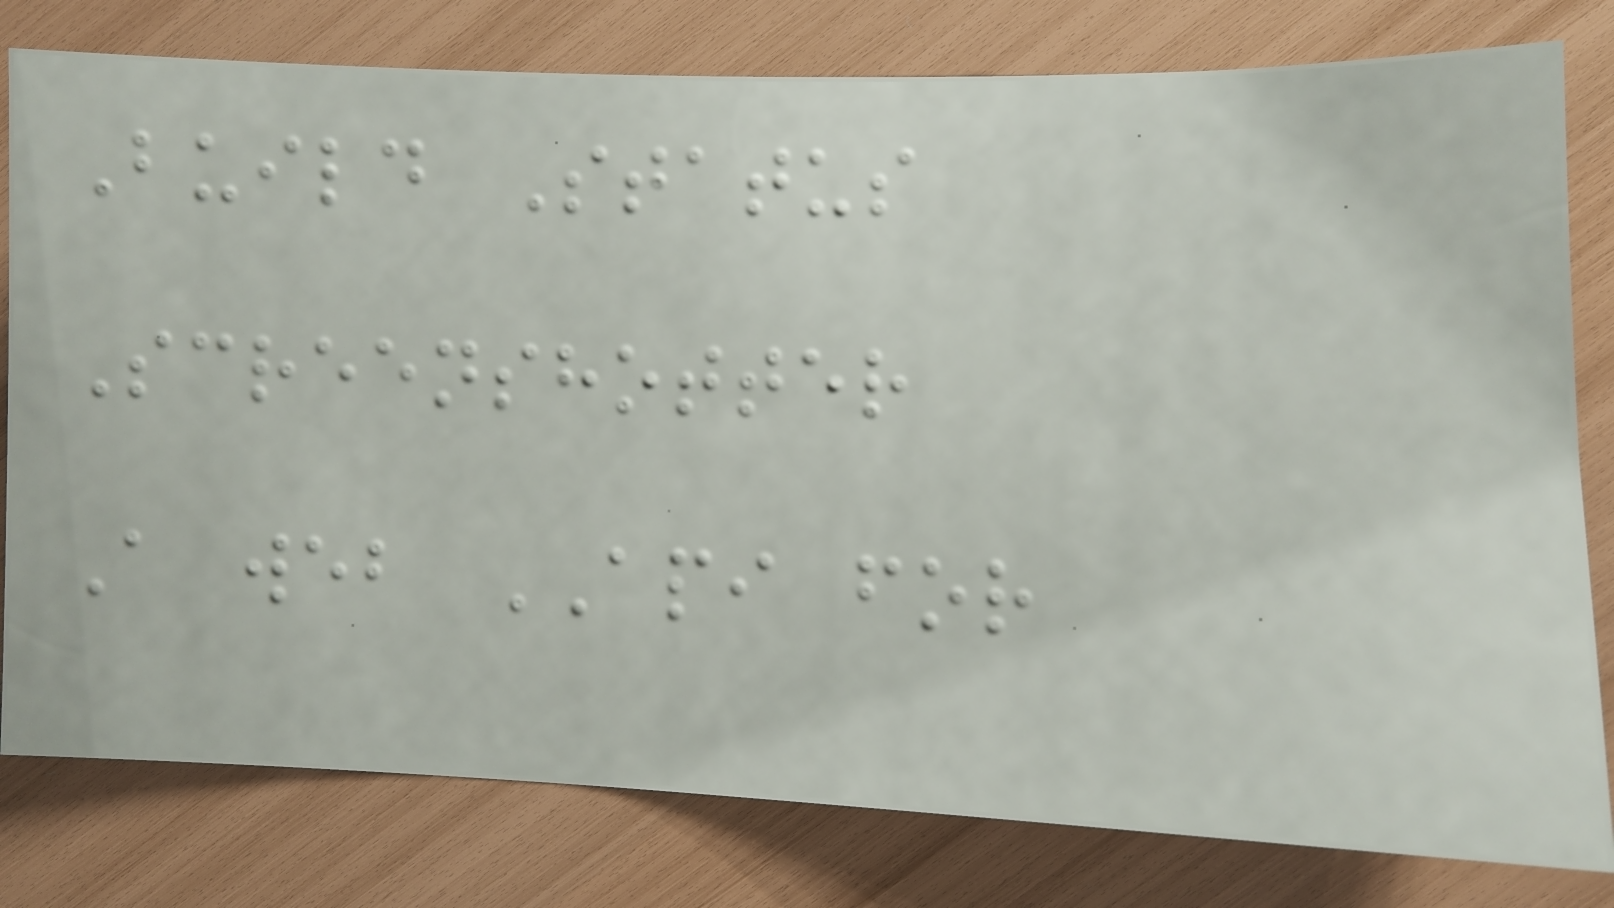Build Status
Screenshotter
A web API for
